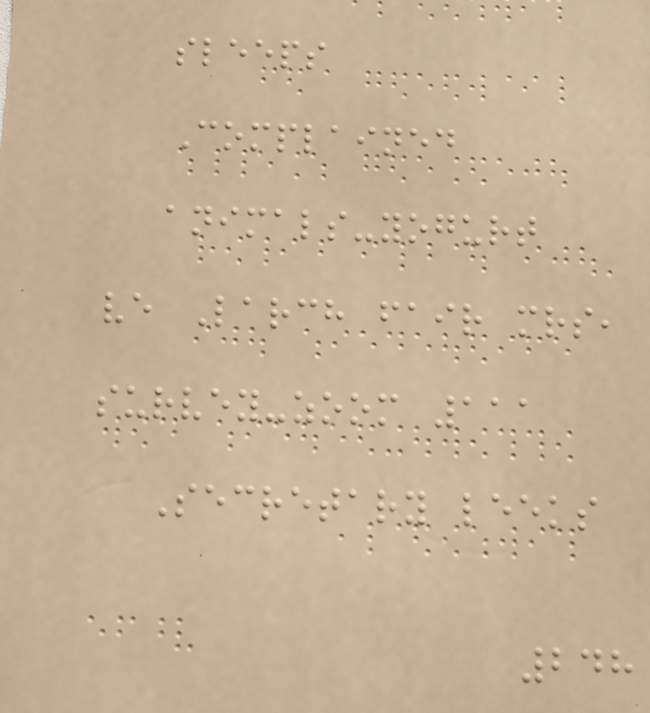sleeps
Complained
animals-yogurt
ve Larch fair mrs,
survey-zoom 111
Secretary leeks
248
